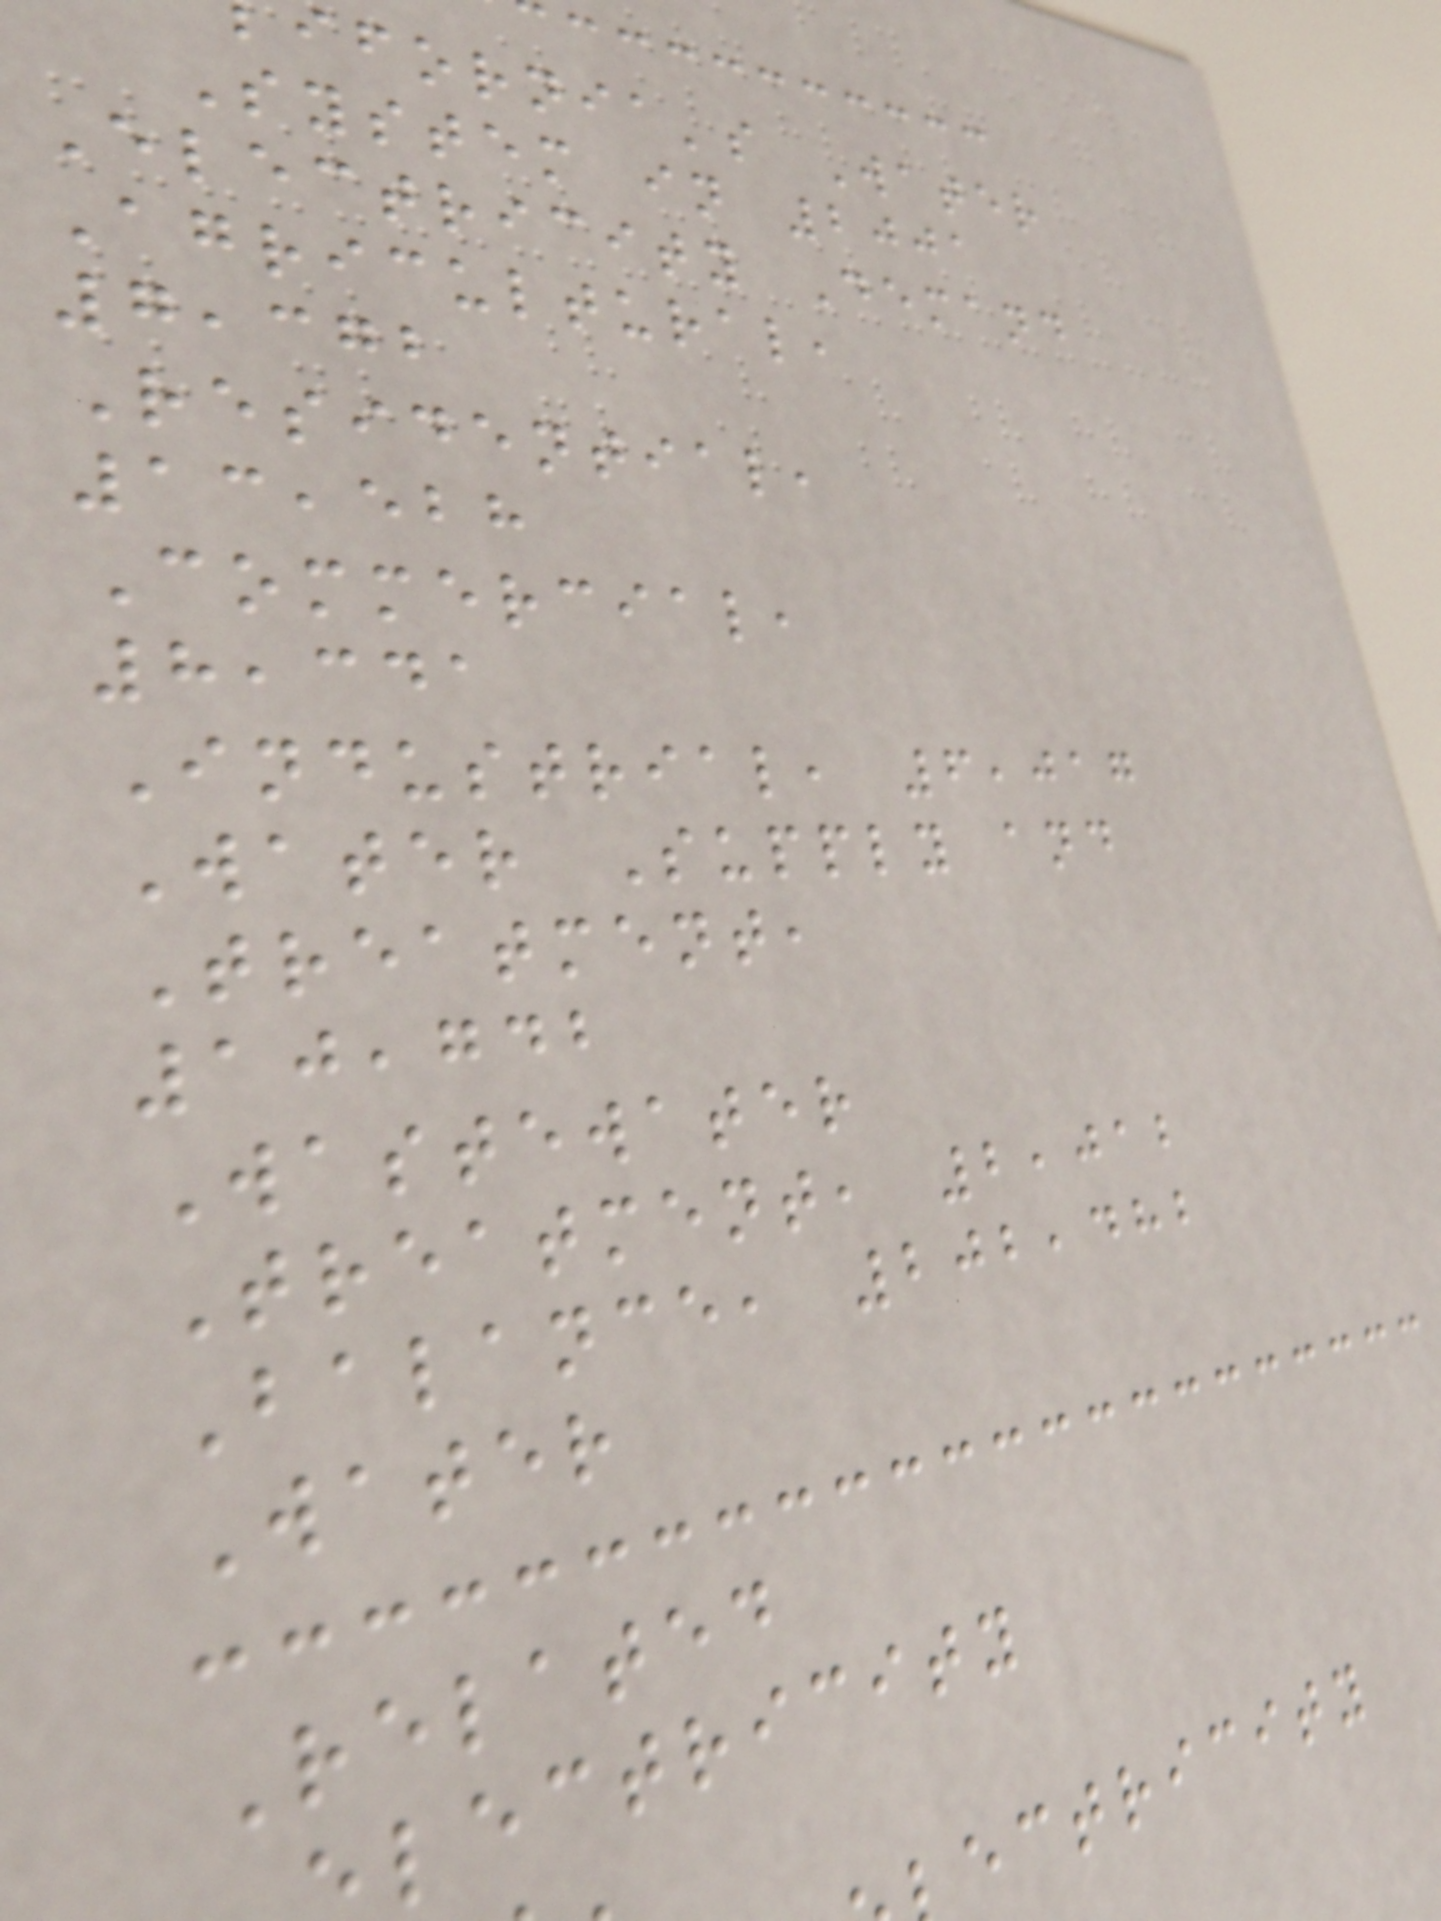ifornia's Water
System in 2001
Electricity Demand
Agricultural,
7,372
Residential,
13,528
Commercial,
8,341
Industrial, 6,017
Water Supply and
Treatment,
10,742
Wastewater
Treatment, 2,012
Balance, 202,482
Water
Related
lectricity
ectricity
